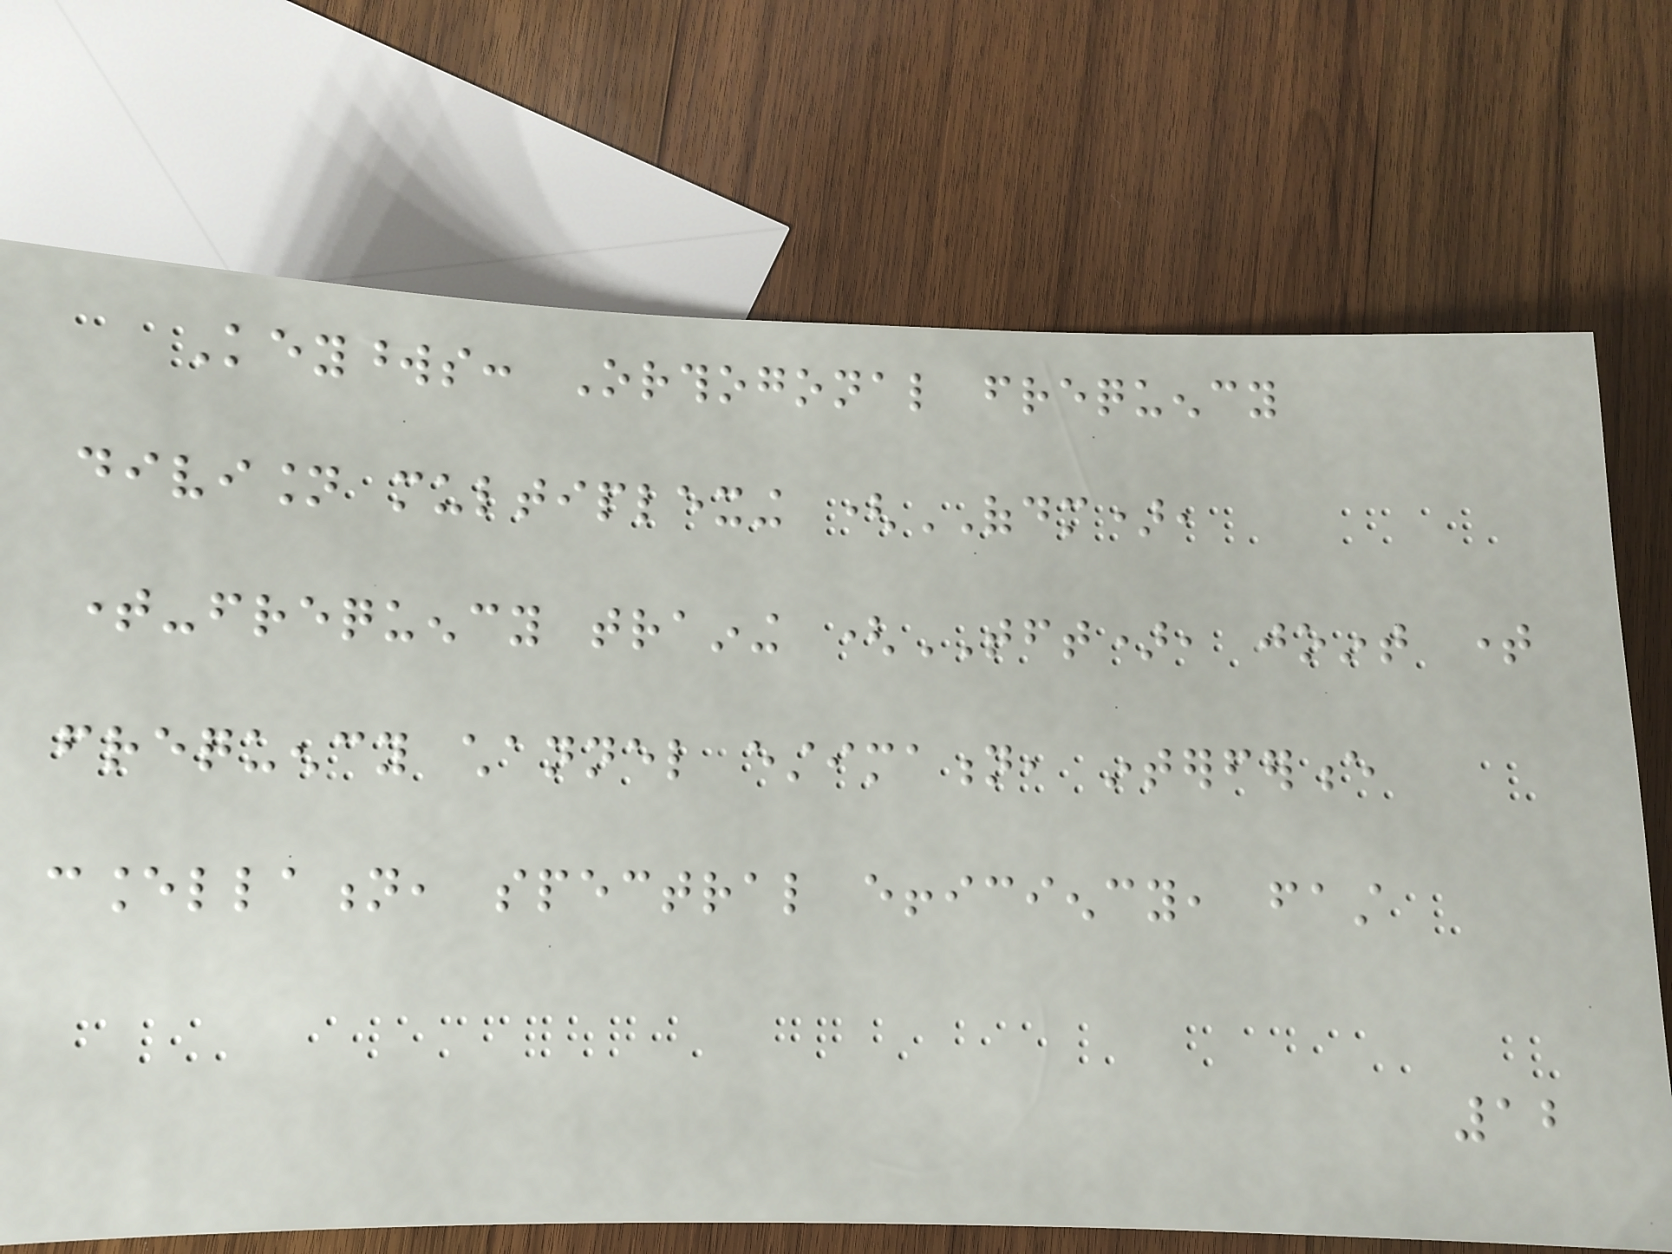Keywords: Orthogonal frequency
division multiplexing (OFDM),
time-frequency training (TFT), joint time
frequency channel estimation, interference
cancellation, spectral efficiency, fast
12
